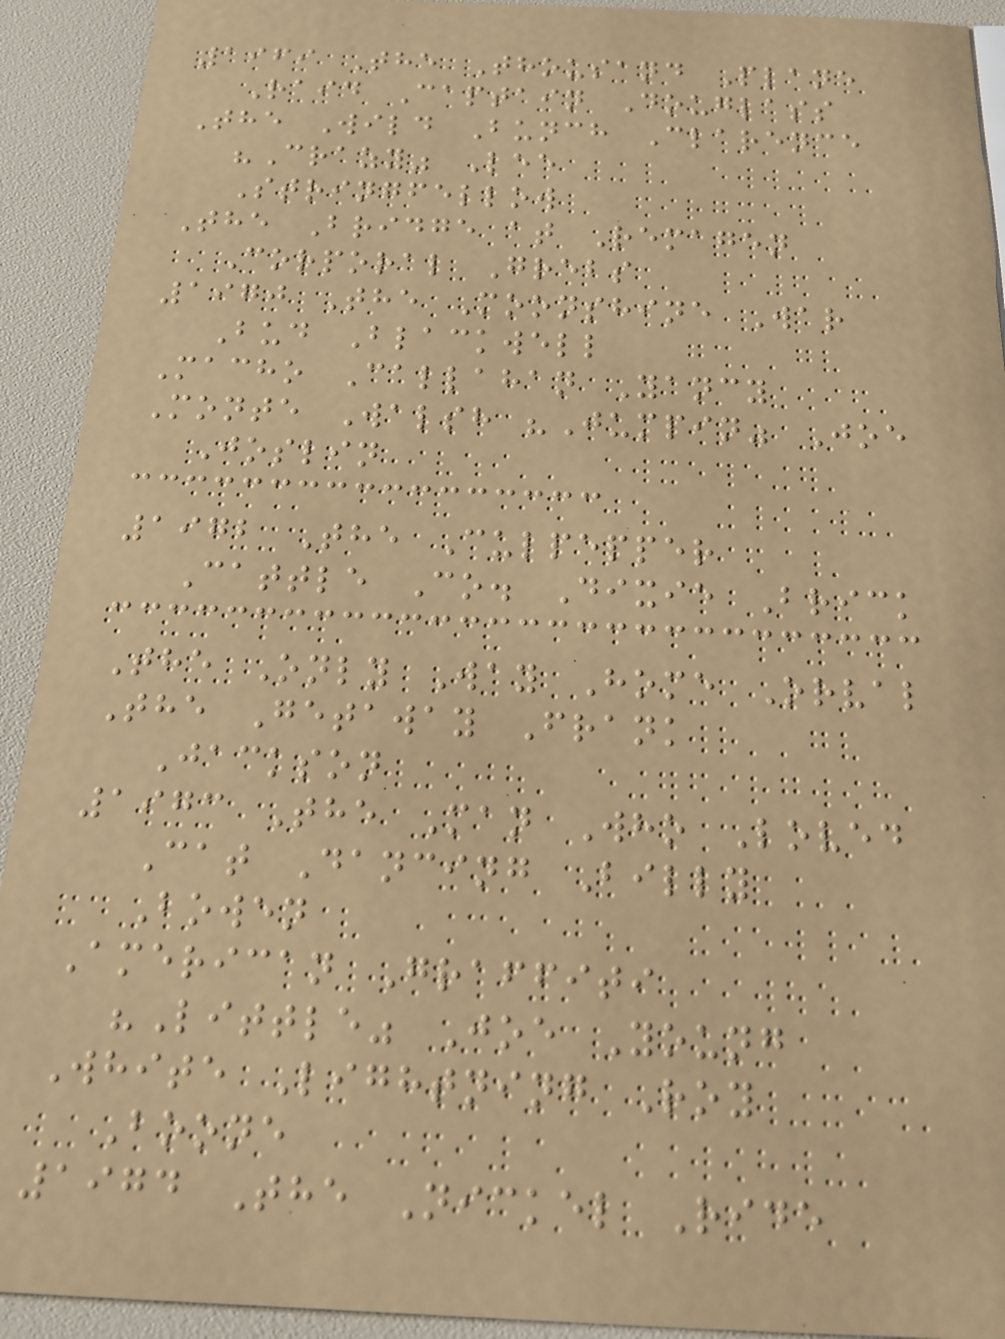1969 The Thousand Plane
Raid Captain Douglass
The Wild Bunch Clarence
"Crazy" Lee
Stringfellow
The Bridge at Remagen
Corporal Grebs
1970 The Moonshine War
Bud Blackwell
Macho Callahan Yancy
Monte Walsh "Jumpin" Joe
Joslin
1972 The Culpepper
Cattle Co. Dixie Brick
The Only Way Home Orval
The Getaway Frank
Jackson
1973 The Man Who Loved
Cat Dancing Billy
Bowen
American Graffiti
"Little" Joe Young
White Lightning Roy
Boone
1974 The Nickel Ride
